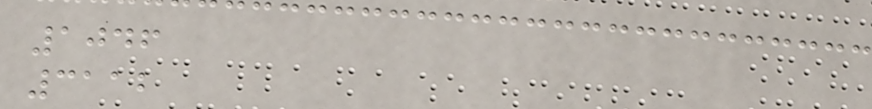1046
3112
